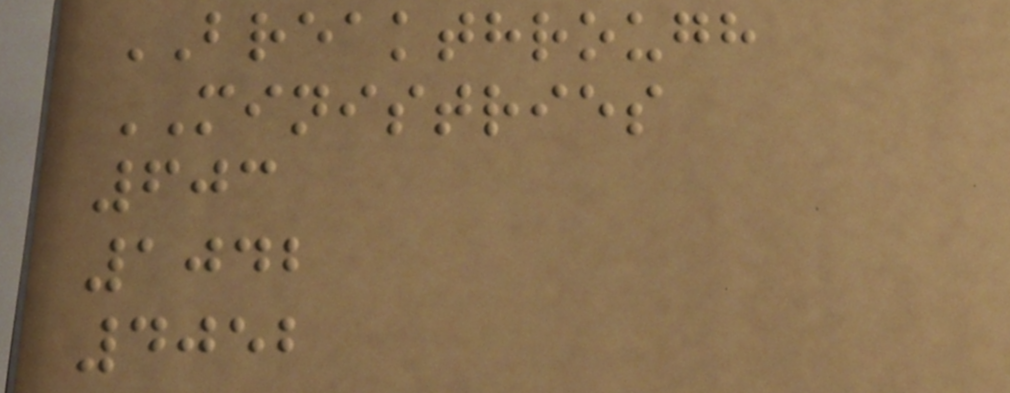BREAKTHROUGH
MINISTRIES
603
1042
4052
